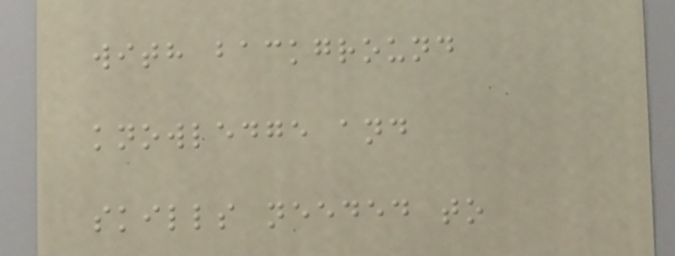with background
knowledge and
skills needed to
